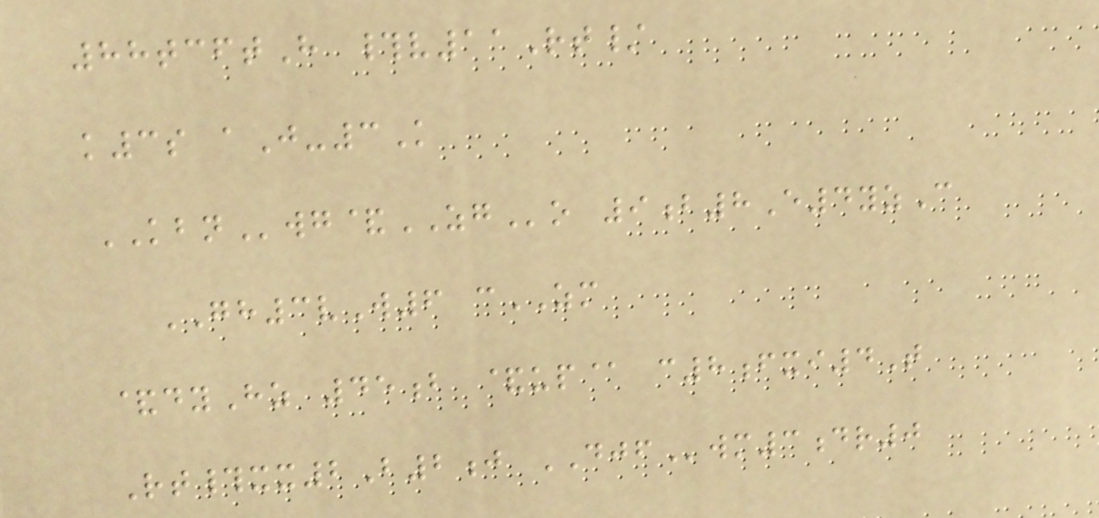88tcftH #v11Rt/
k3s aJ-3K
KBNwg&ZGo 9b8E4yzC
GH3vW6 cZM
&dyHz 45b &up@ c8fxi4T
Rt#xx2B2j DJFwm3dr0
